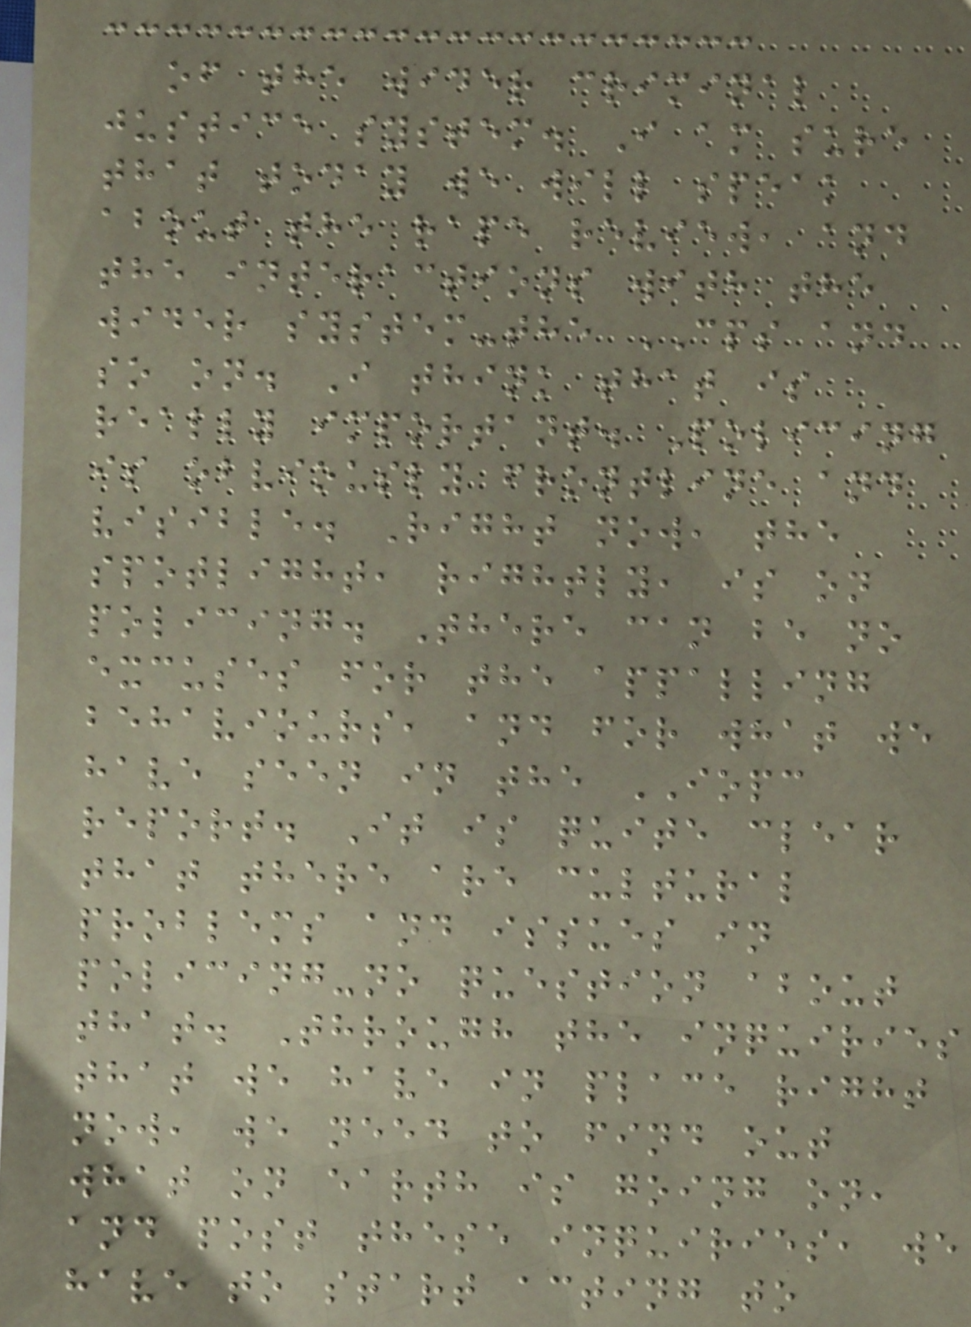of the wider criminal
justice system. I am sure
that today we will speak
about the rape review, and
the interactions with the
wider system-the CPS and
so on. I think that is
really important. Policing
is obviously frontline and
visible. Right now, the
spotlight, rightly, is on
policing. There can be no
excuses for the appalling
behaviours, and for what we
have seen in the IOPC
report. It is quite clear
that there are cultural
problems and issues in
policing-no question about
that. Through the inquiries
that we have in place right
now, we need to find out
what on earth is going on,
and post these inquiries, we
have to start acting to
